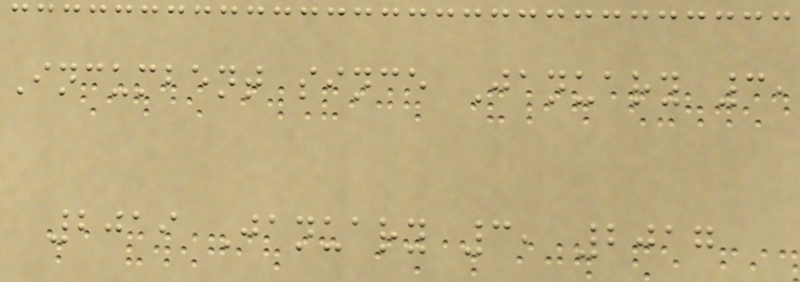Incumbent since January 3,
2019 January 3, 2017
